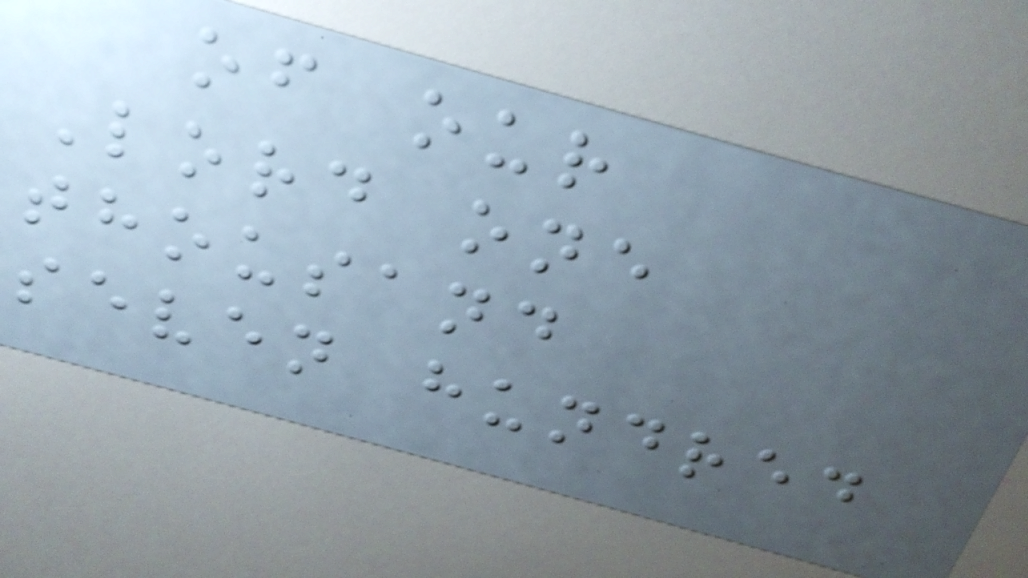of our
Lord one
thousand
seven hundred
